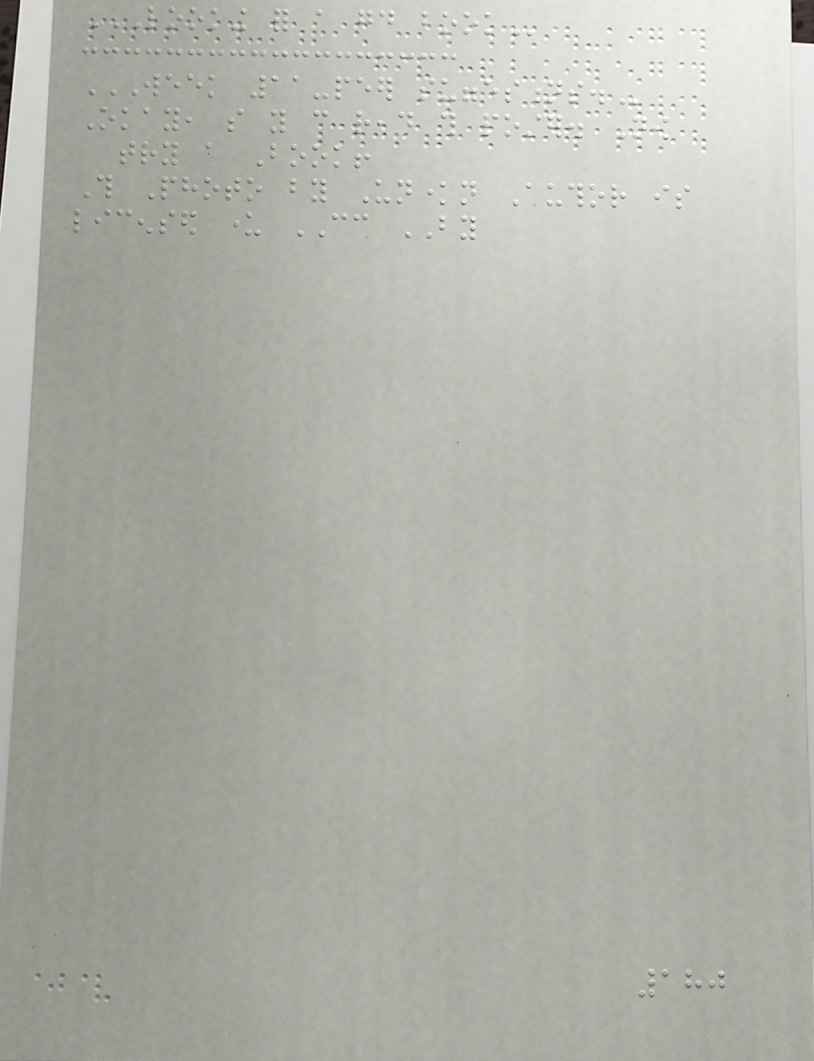LOOKING FOR A GOOD BOOK
WEEK 11-PEER SUGGESTIONS.
Okay, so you can read this poster. Now
try a Book!
This Photo by Unknown Author is
licensed under CC BY
180
